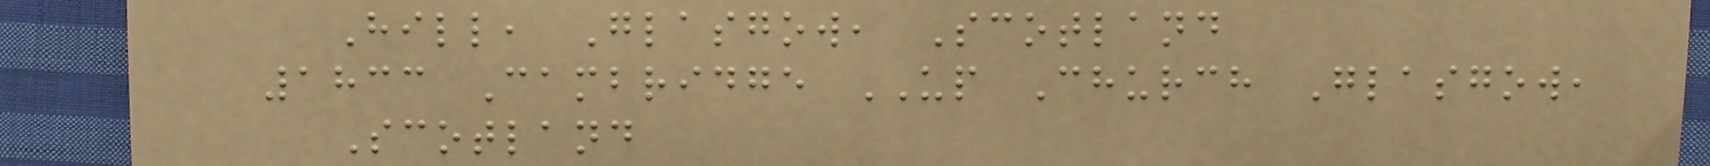Hill, Glasgow, Scotland
1833 Cambridge UP Church Glasgow,
Scotland
